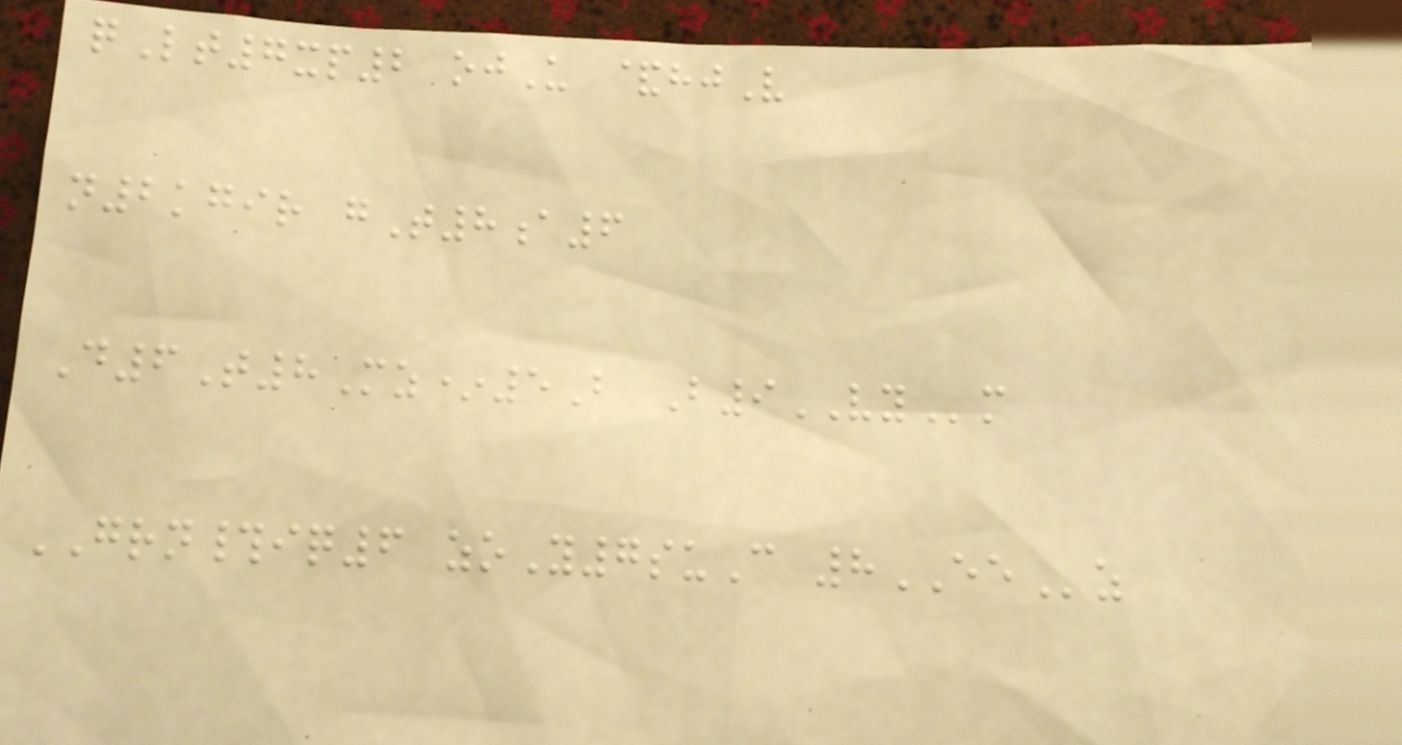qLt7xp2 ojU &hjV
n2kgir gT8a6
D6T8Mz*5B B9VYm
GRN#iq6 zoY7suC 8EEz
